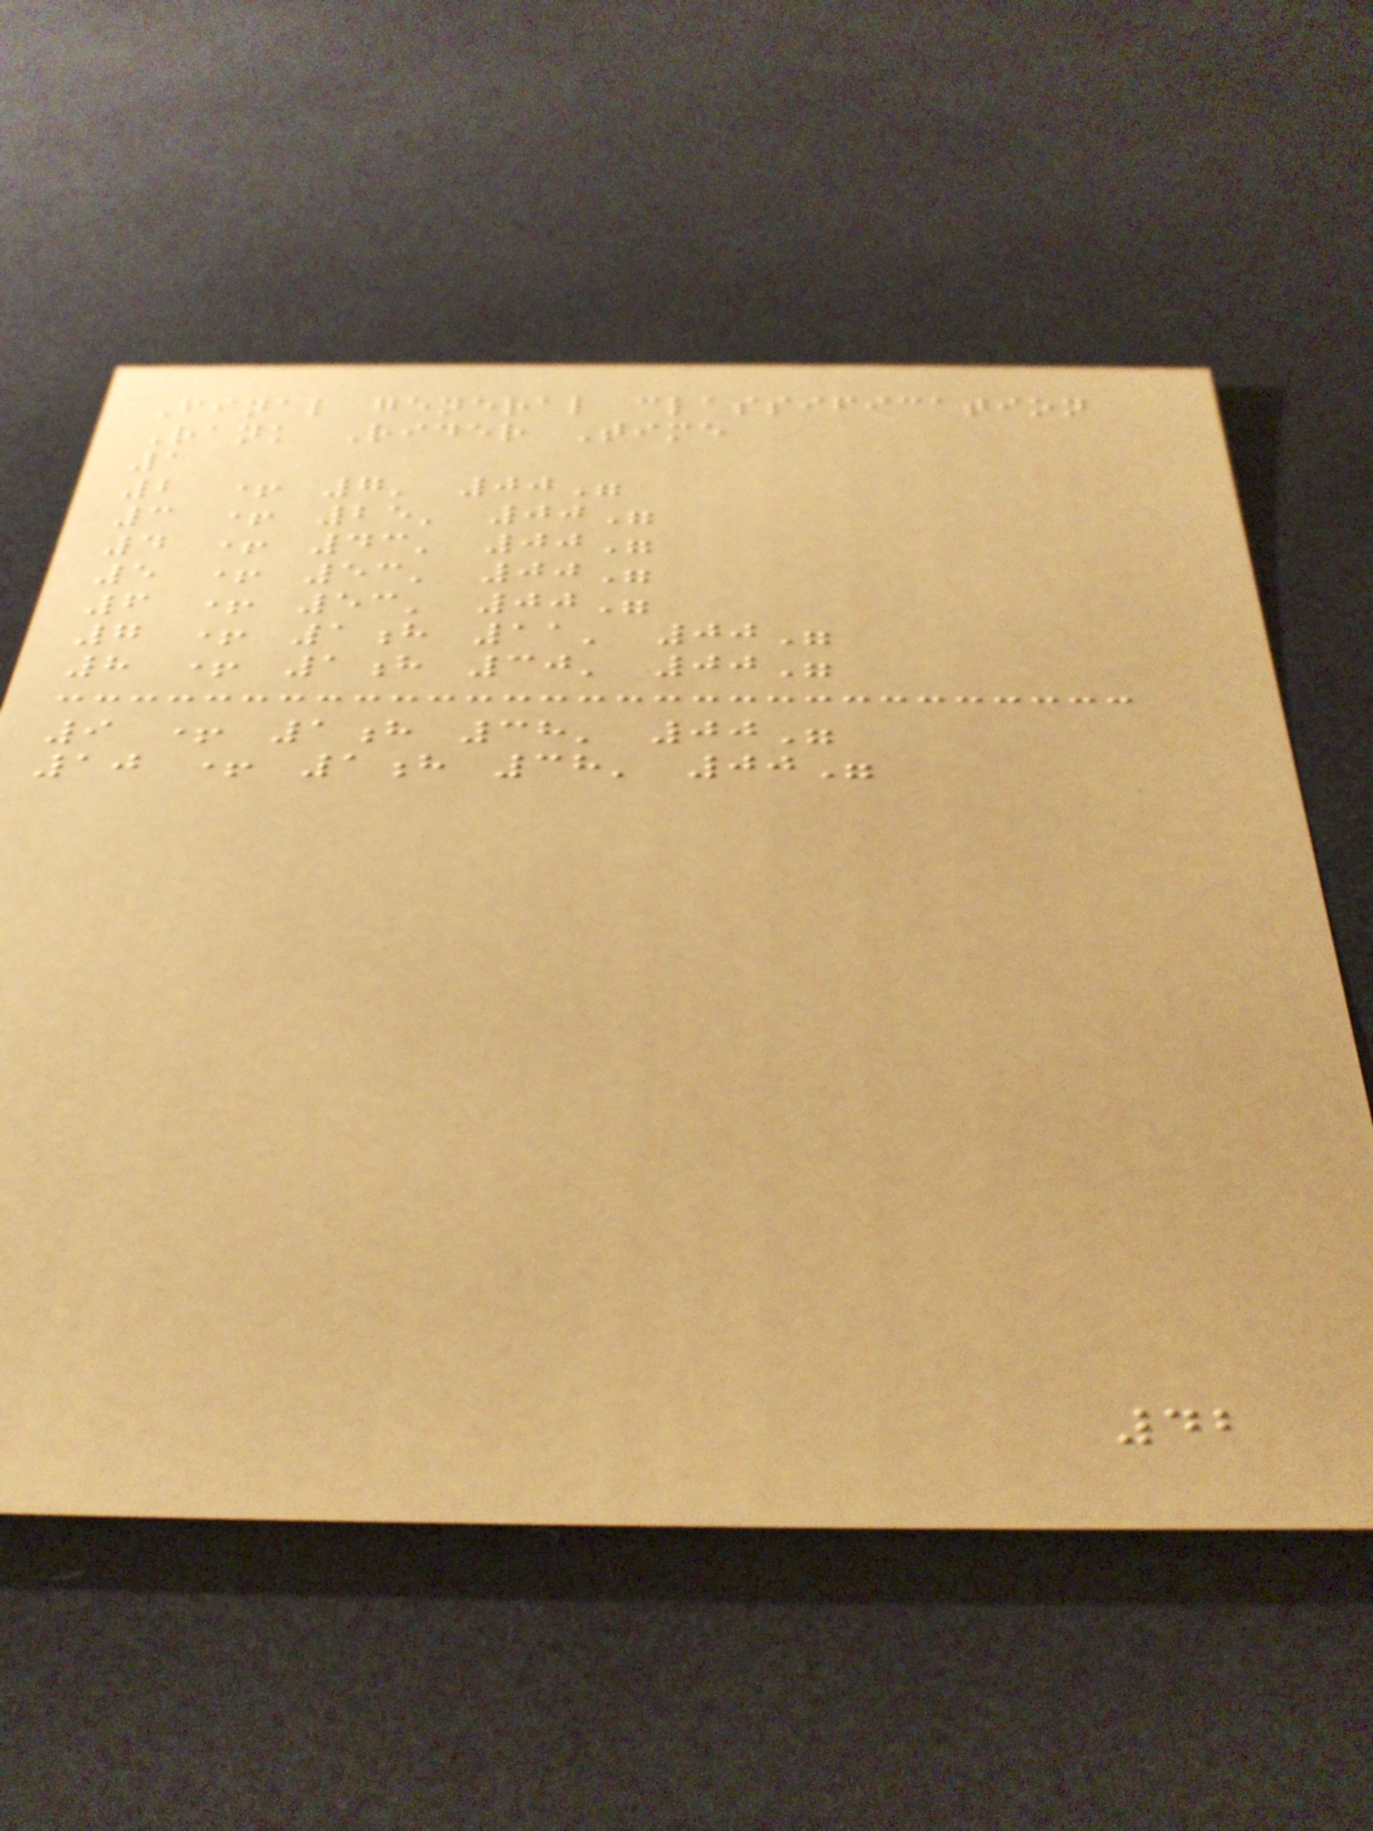Final general classification
Rank Rider Time
1
2 + 7' 00"
3 + 25' 00"
4 + 43' 00"
5 + 53' 00"
6 + 53' 00"
7 + 1h 11' 00"
8 + 1h 30' 00"
9 + 1h 38' 00"
10 + 1h 38' 00"
42
